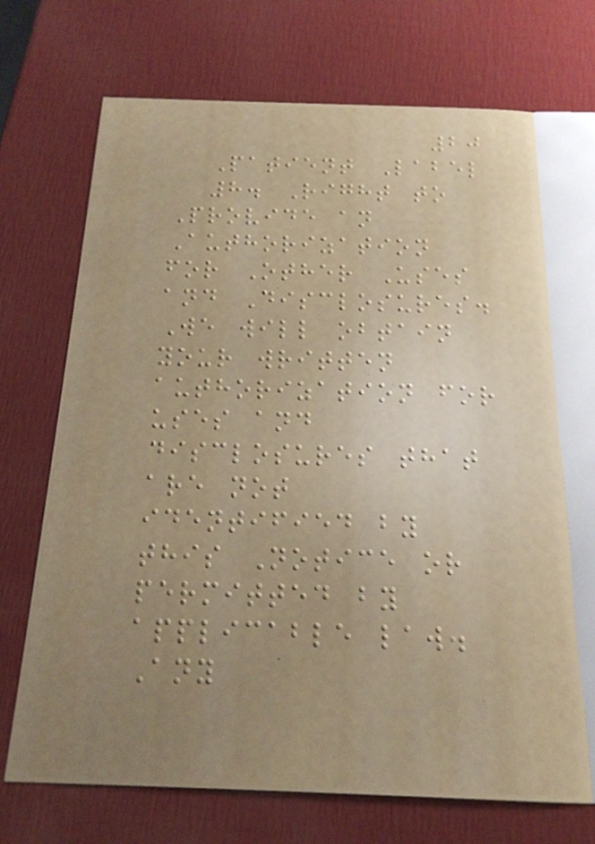20
Patient Label
8. Right to
Provide an
Authorization
for Other Uses
and Disclosures.
We will obtain
your written
authorization for
uses and
disclosures that
are not
identified by
this Notice or
permitted by
applicable law.
Any
